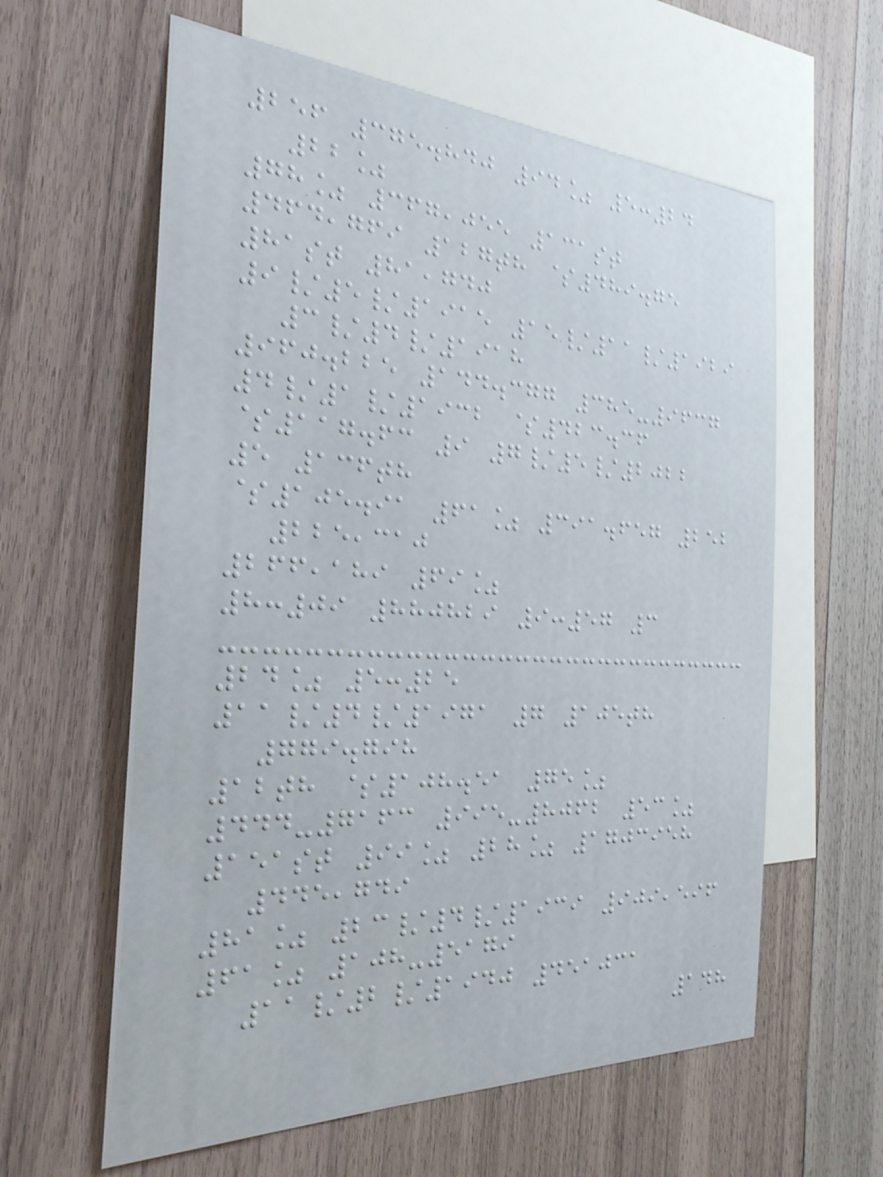256 375.840 94% 5:24
22%
78% 367,055 131st
464,769 127th $489.75
81st 81,740
9/5/1915 15/11/1929
3/4/1918
960.225 144.377 385-9637
4/1/1932 $423.36
$117.63 9 7/5/2022
5 136th
$105.91 61% 391.657 252
225,310
266,189 69%
8:09 880829 9:57 3
24% 5:25
11/4/1971 7 105th
779.798
12th $108.51 75%
444-7163 995-8062 53%
151st 99% 28% 1703958
445,749
81% 23/4/1939 909,596
61% 108-5179
11/2/1940 451031
148
